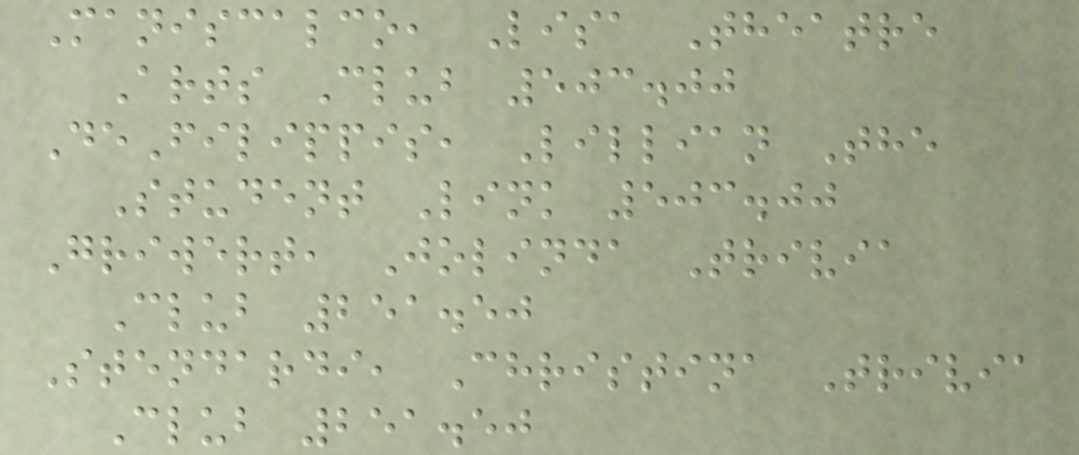Maniscalco, Lisa Theatre
Arts Club 503.00
DeFilippis, Lillian The
Student Link 503.00
Griwert, Jolinda Trivia
Club 251.50
Stendardi, Christina Trivia
Club 251.50
